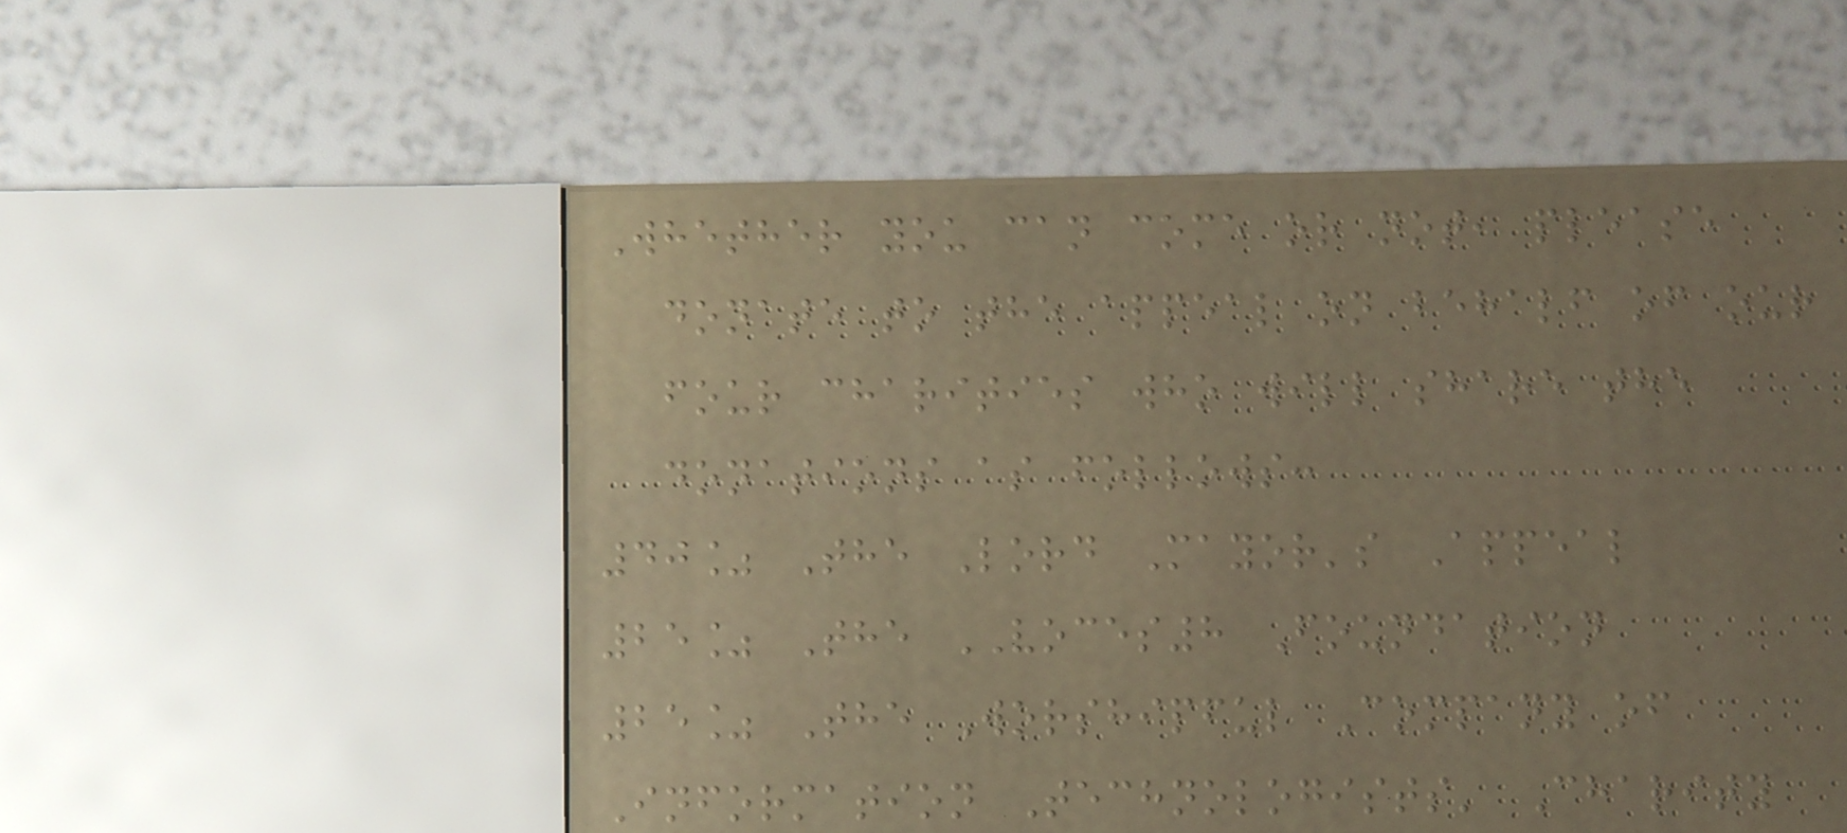Whether you can come or not, please
donate to the appeal on behalf of our
four charities who will share the
donations as follows:
40% The Lord Mayor's Appeal
25% The VOCES8 Foundation
25% The Worshipful Company of
Information Technologists' Charity
